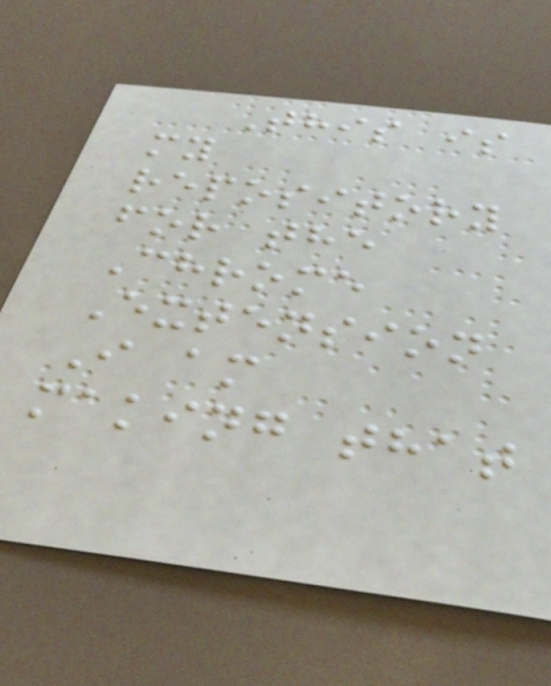This is
my
repository
for the
Chrome
Extension
I am
making that
